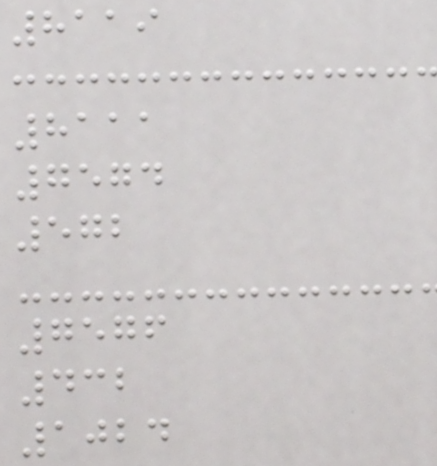8119
8111
7574
572
7576
432
1024
